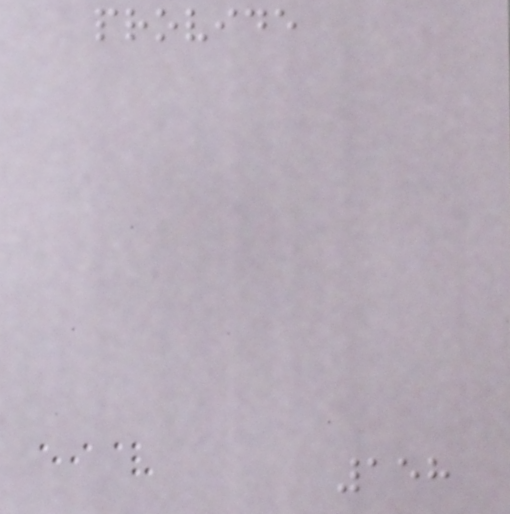provide
158
